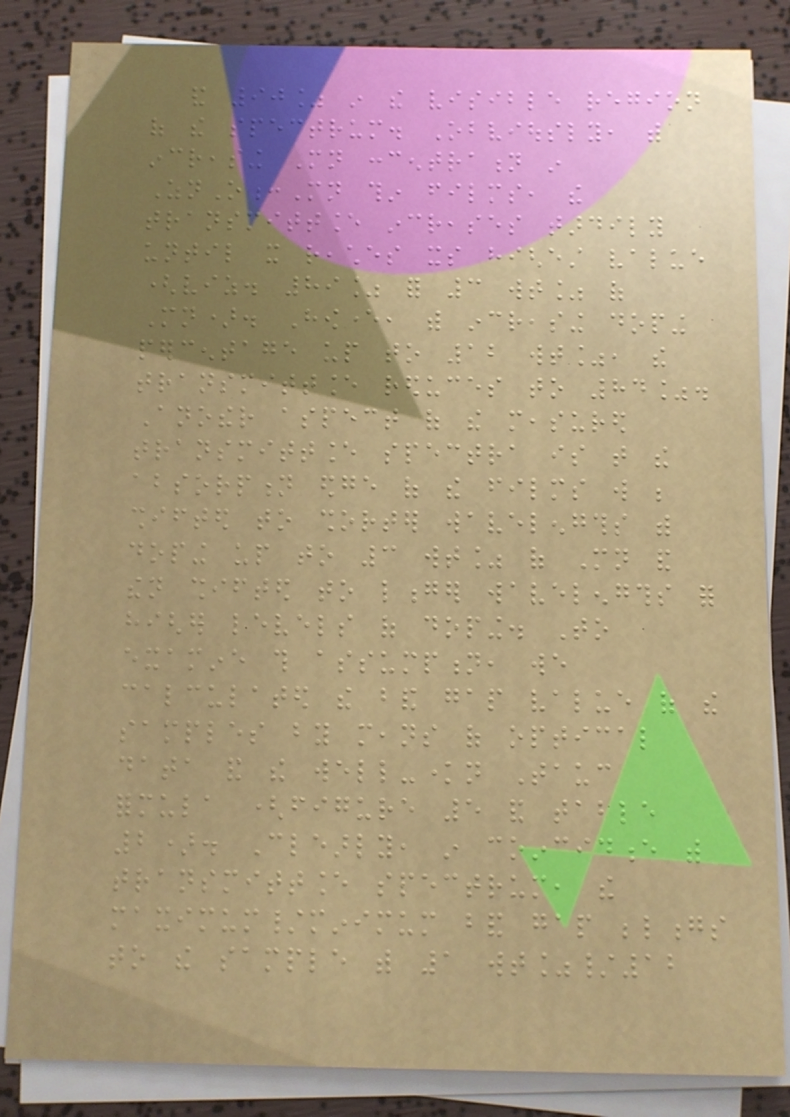and 90% in the visible region
of the spectrum. Obviously, with
increasing Mn concentration in
ZnO:Mn thin films, the
transmittance increases tardily
until it reaches its highest value
(viz. 89% for 3 wt% of
Mn). However, with increasing doping
percentage up to 12 wt%, the
transmittance reduces to 84%.
Another aspect of the measured
transmittance spectra is that the
absorption edge of the films will be
shifted to shorter wavelengths with
doping up to 3 wt% of Mn and
then shifted to longer wavelengths for
higher levels of doping. To
examine this assumption, we
calculated the band gap value of the
samples by means of optical
data and the well-known Tauc
formula (figure 5 and table
2). Clearly, in coincidence with
transmittance spectrum, the
maximum/minimum band gap belongs
to the sample with 1 wt%/12
